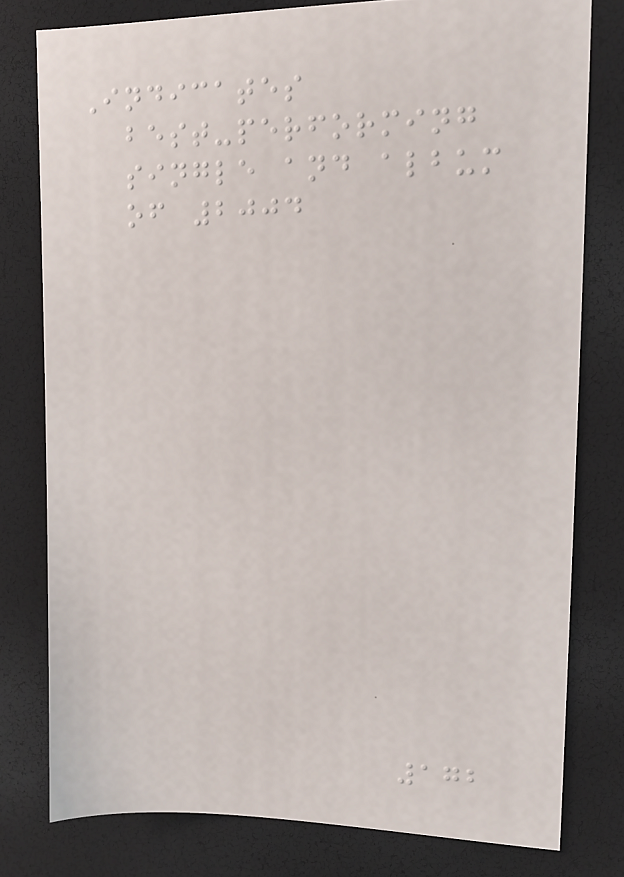Indicates
best-performing
single and album
of 2004
172
